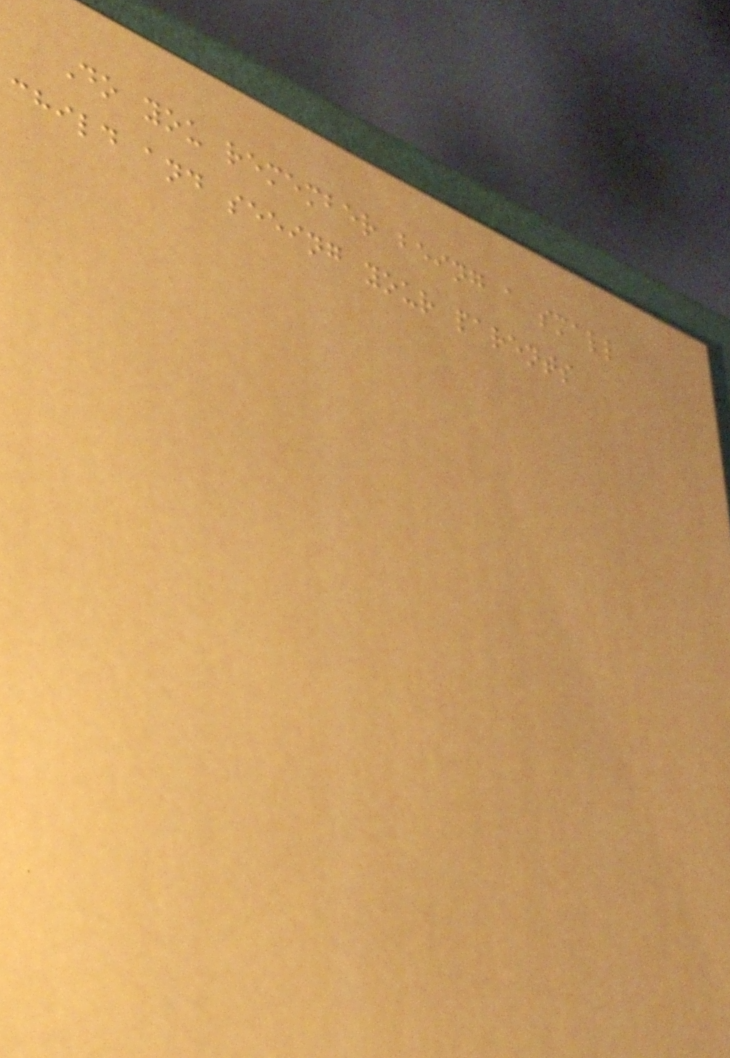Do you remember being a small
child and seeing your parents
